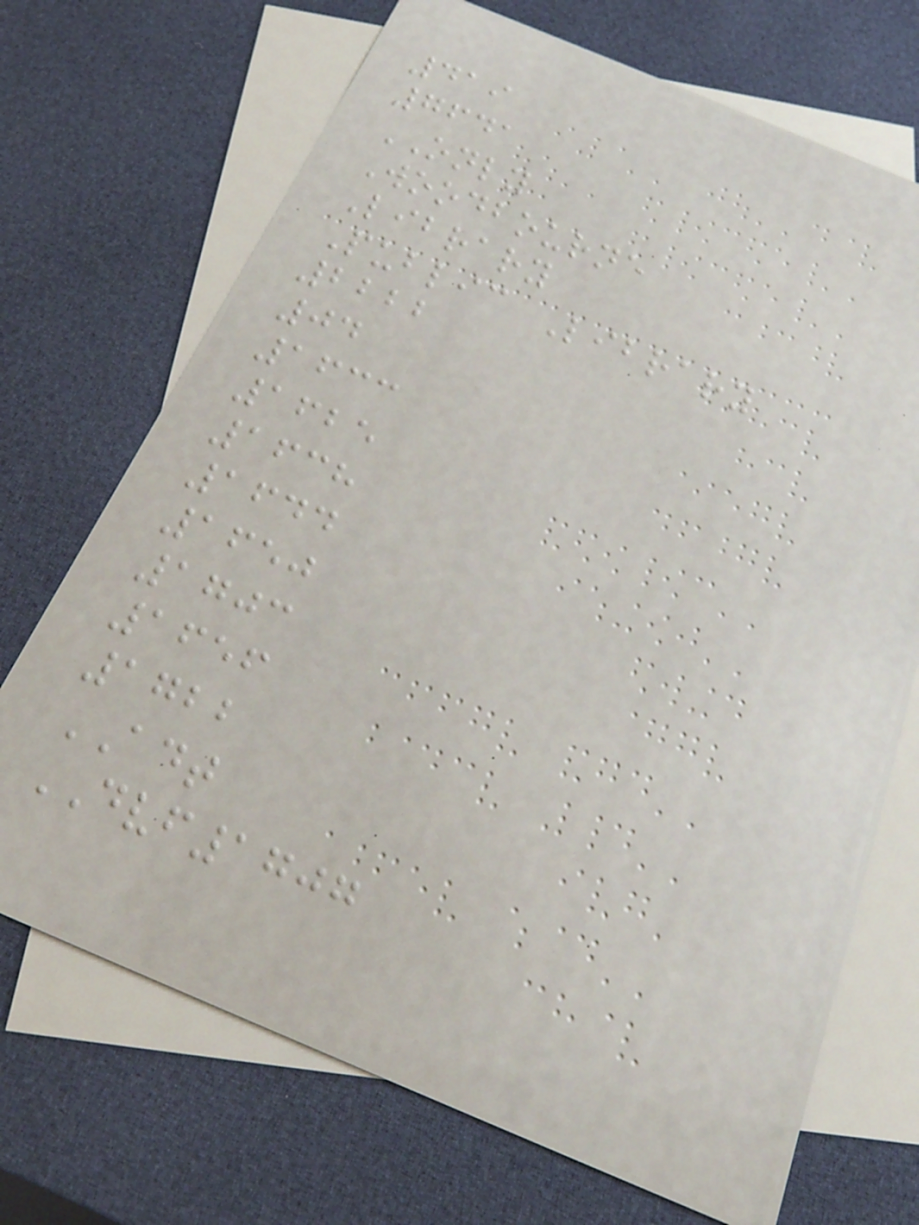419
7641
ONLY
Woodbourne
Library
Public Library
2222
04
1633
1625
1638
1644
1650
1703
1656
1722
ADT
DVF1707
